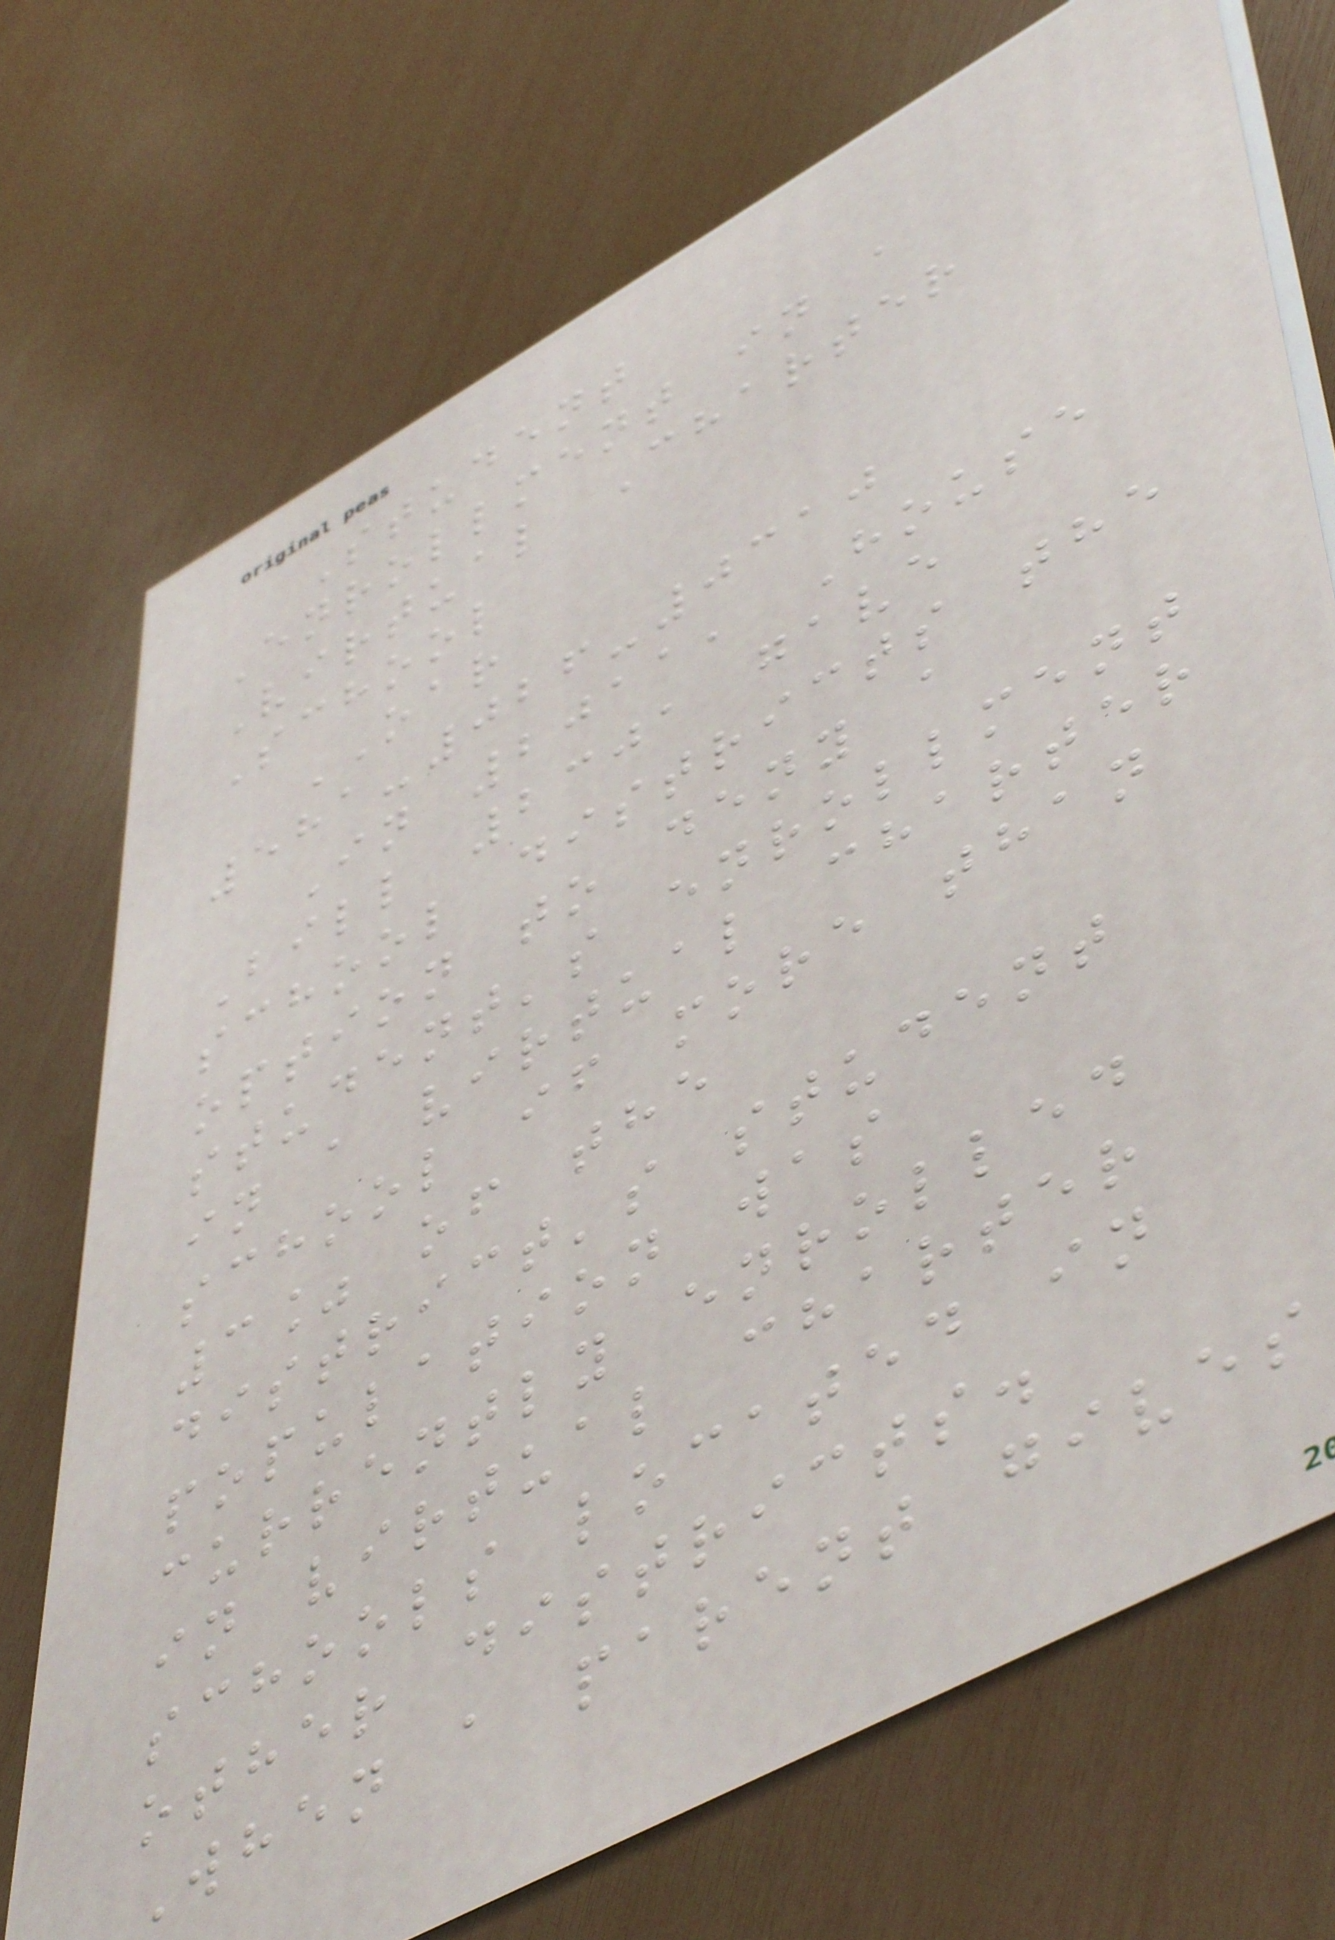Student
Enrollment in a
Virtual Charter
School
OAR
581-026-0310
In 2011, House
Bill 2301 gave
school districts the
option to deny a
student's enrollment
in a virtual charter
school if more than
3% of the
district's student
population was
currently enrolled
in virtual charter
schools located in
other districts.
When a parent gives
